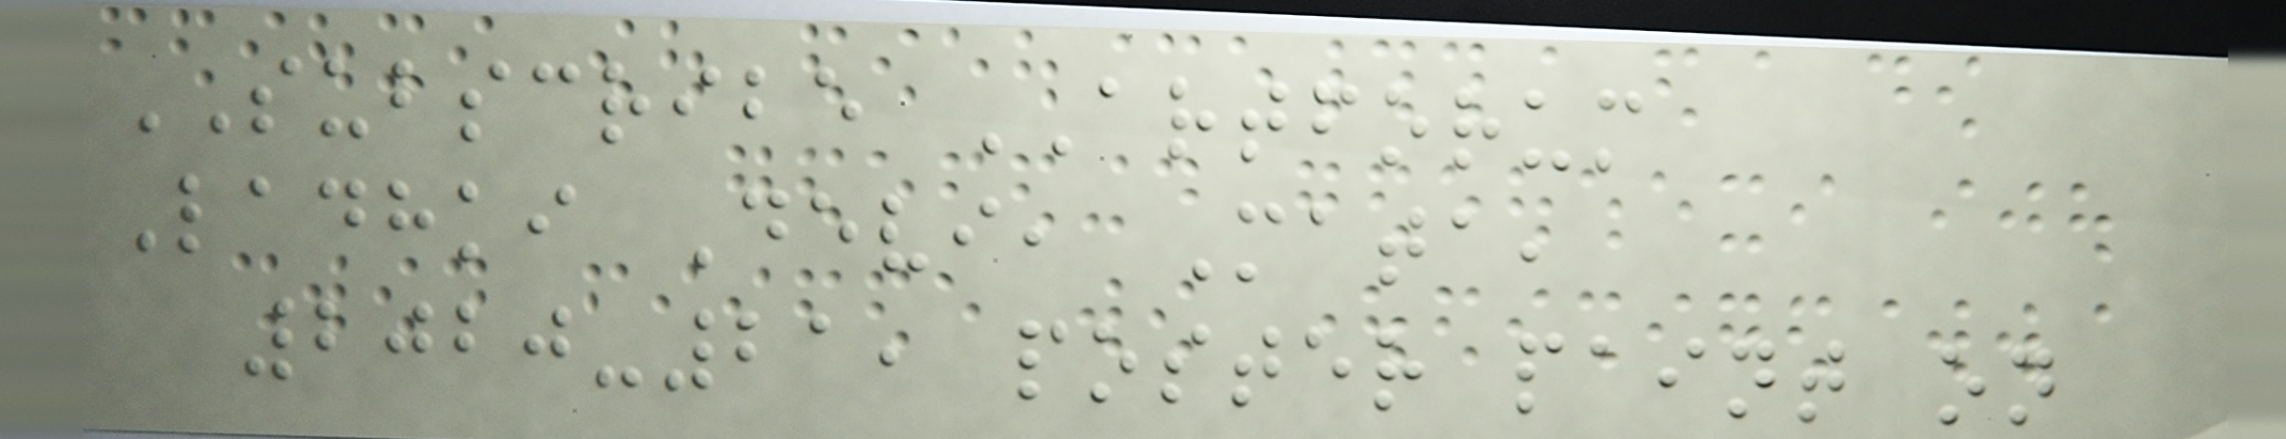SUBSCRIBE ARTFORUM
Ladhki Devi, Mata,
2020-21, poster paint on
